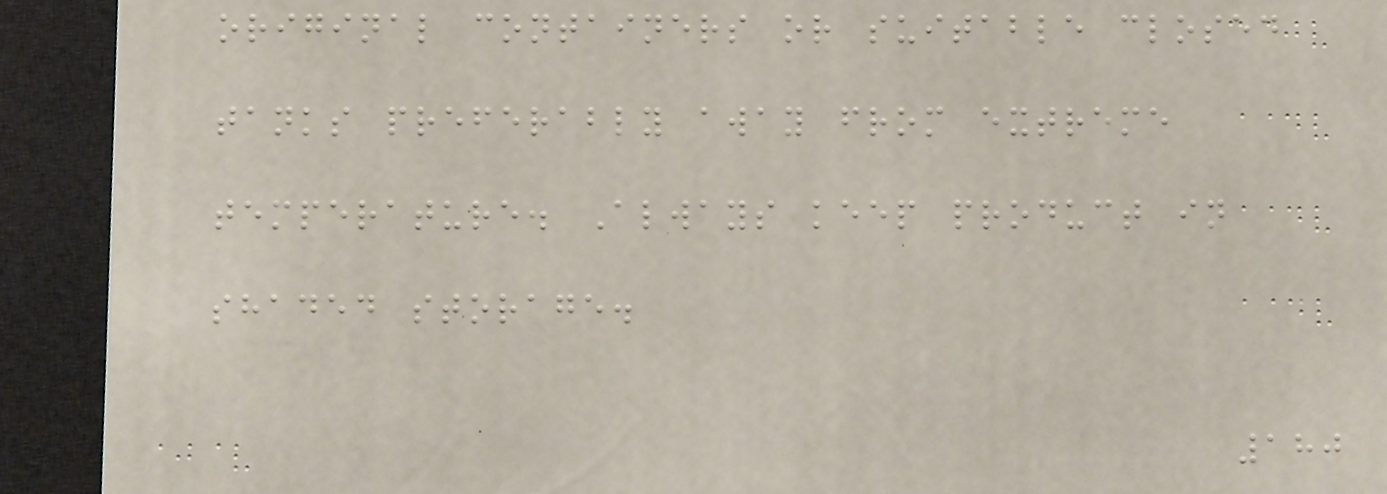original containers or suitable closed
tanks preferably away from extreme
temperature. Always keep product in
shaded storage.
180
